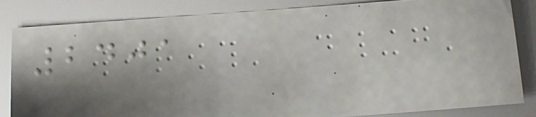2401
